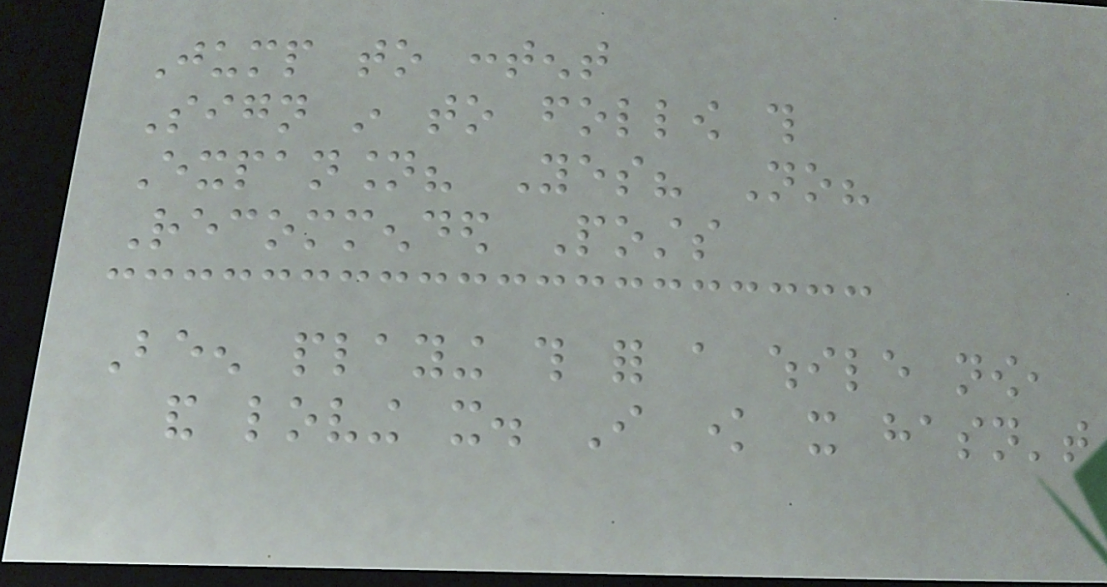Jump to content
Sign in to follow this
Expansion? Yes? No?
Recommended Posts
Been playing this for a while now,
and loving it. I know it hasn't
